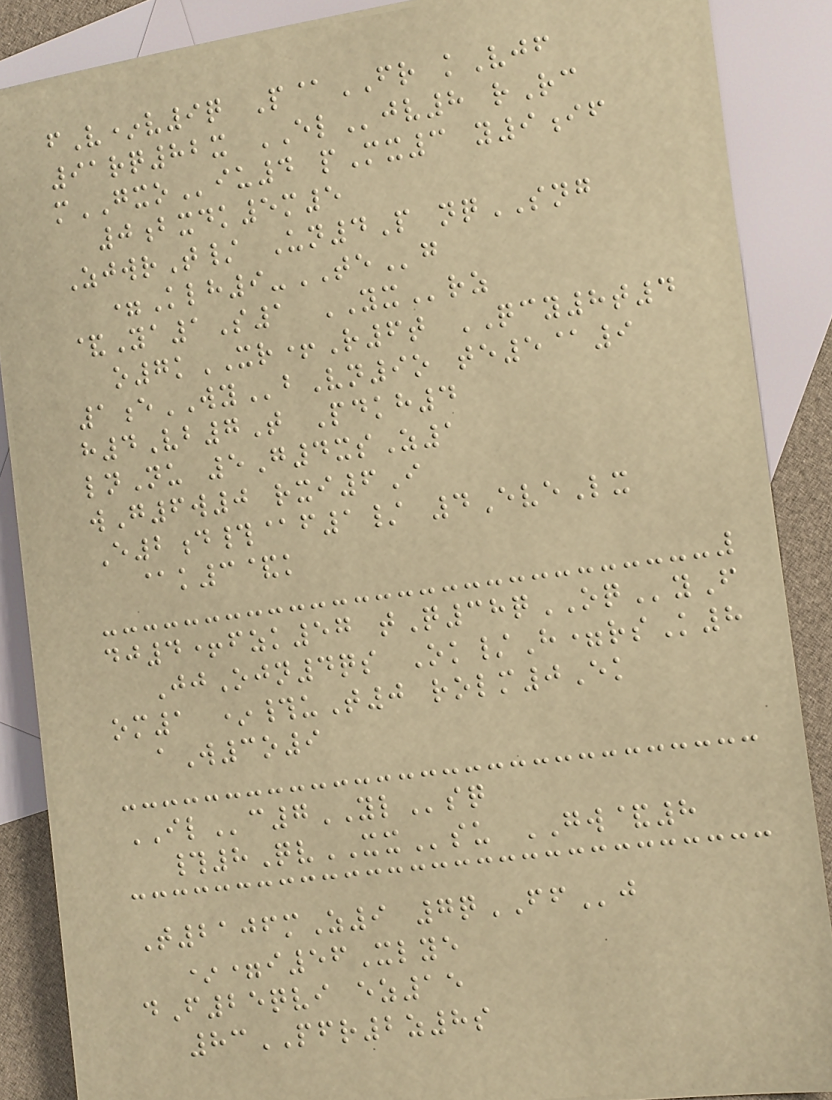fV*v9q P@FR kVjf
91rq82x ELjv8 rRc
mGXOiu4 pMx3 y9if
0bxdk5m5
ZjwrT/ Un4P nqSNG
=Klh9-TEg
&Ya1S1 YXrz
o7kXR+R6t QCY8t4
1eWYbVn9o te5@9
h4Vb7T Pdkh4
lnNu 5G4xsZ1
wG6w0 rxi6I
E2d#@f1/ 4EveLx
@k3&k
dj4+fzk57 tQ38qOQyF
JjOjn4qs Ok/H=rsK8
om1 *#uT0 rolm0Ek
aW3o9
ILc7YLsq
#8QvXXsu GW&8
T2106mZ9 7qFFj
*=i56Xlye
dF25qvi ez15
83PFR2z8s
